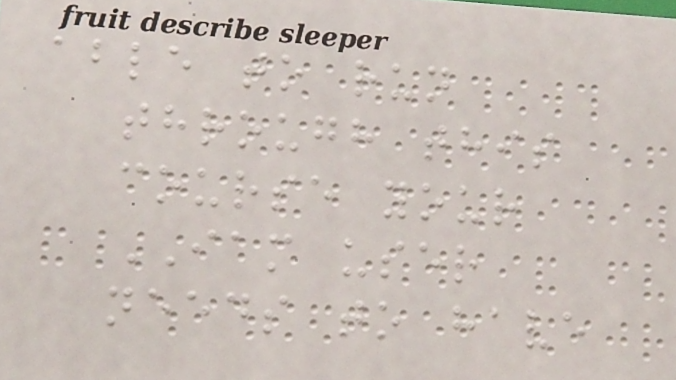able to run
through this
course your
IAM user
needs to have
